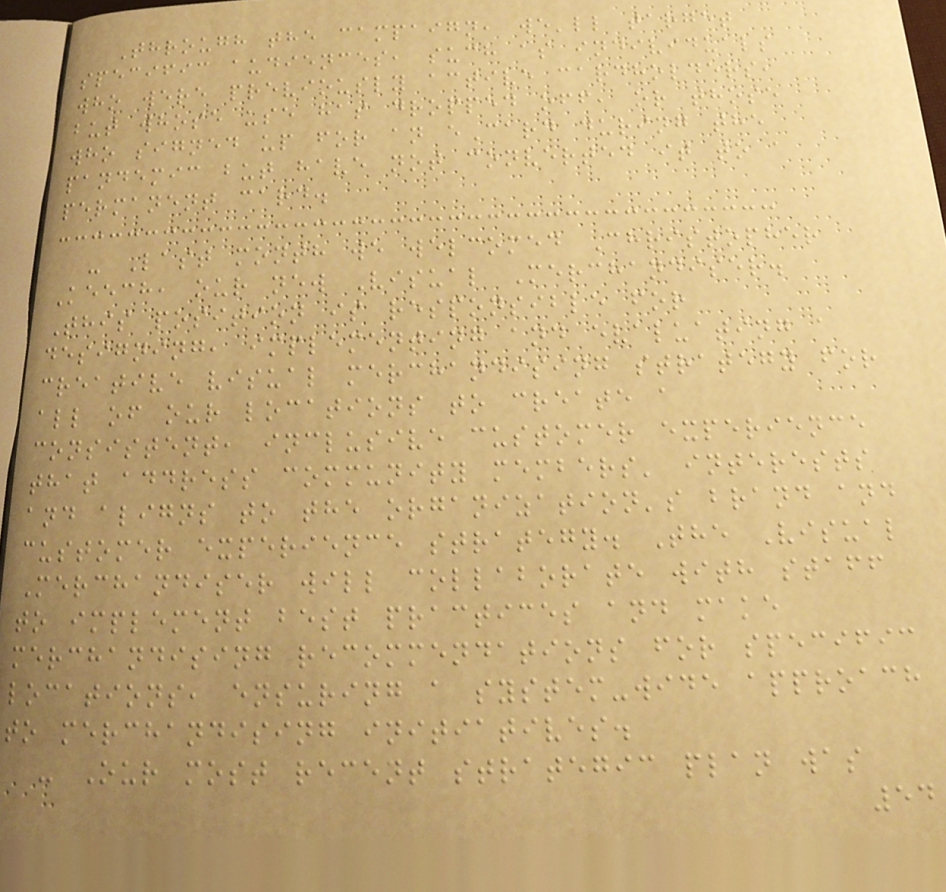Through the campaign, we'll target
specific audiences, such as individuals
who were previously active cardholders,
but whose use has dropped off, or those
who signed up for an eCard during the
pandemic but have not converted it to a
permanent card.
- Last month we welcomed Christopher
Keech, our new Visual Merchandiser.
This position is responsible for
designing, implementing and evaluating a
creative visual merchandising strategy for
all of our locations to create a
consistent, inclusive customer experience
that address community members' interests
and aligns to the organization's brand and
customer experience strategy. The Visual
Merchandiser will collaborate with staff
to implement best practices and make
merchandising recommendations for specific
locations, ensuring a system-wide approach
to merchandising initiatives.
- Our most recent strategic plan was
54
